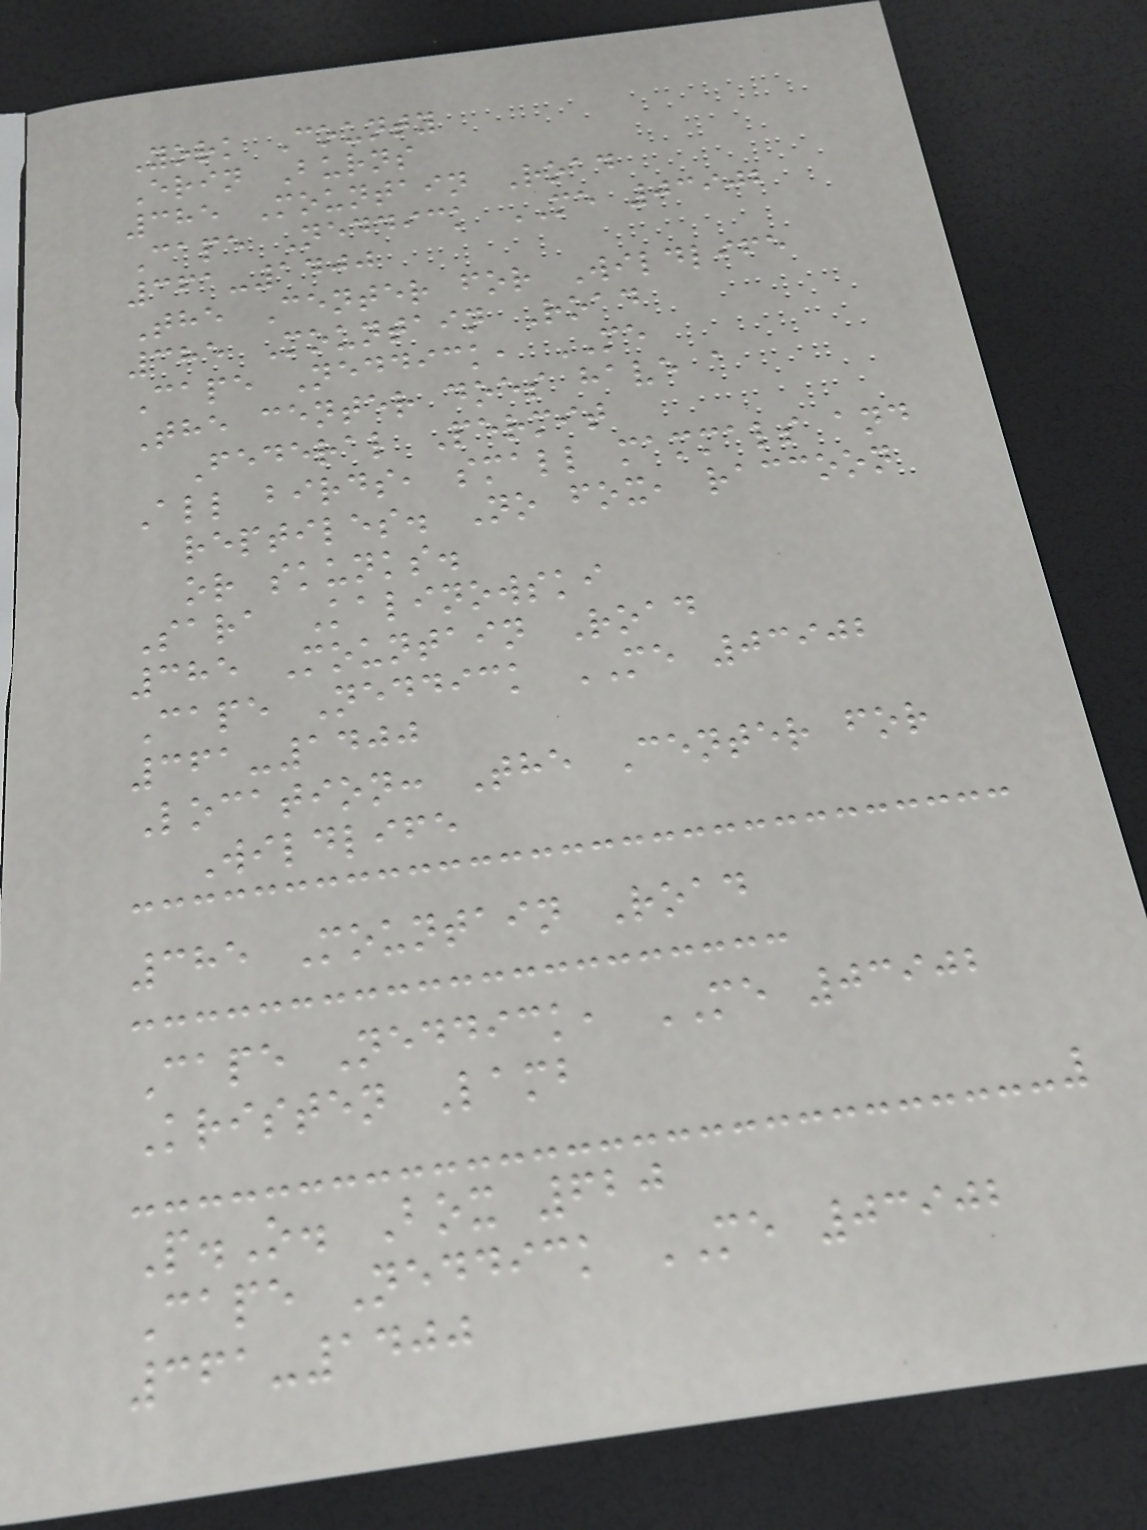York County
Erin Burns
385 Mountain Road
Cape Neddick ME 03902
361-1400
The Center for Wildlife
385 Mountain Road
Cape Neddick, ME
The center does have a
Federal Permit
All birds, small mammals and
reptiles. No fox, raccoon
or skunks.
Sara Kalinowski
385 Mountain Road
Cape Neddick ME 03902
361-1400
Location: The Center for
Wildlife
385 Mountain Road
Cape Neddick, ME 03902
Kristen Lamb
P.O. Box 620
Cape Neddick ME 03902
361-1400
